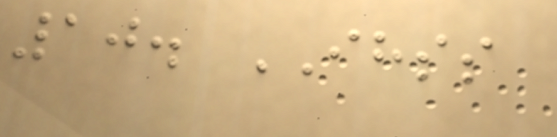10. IHSS
